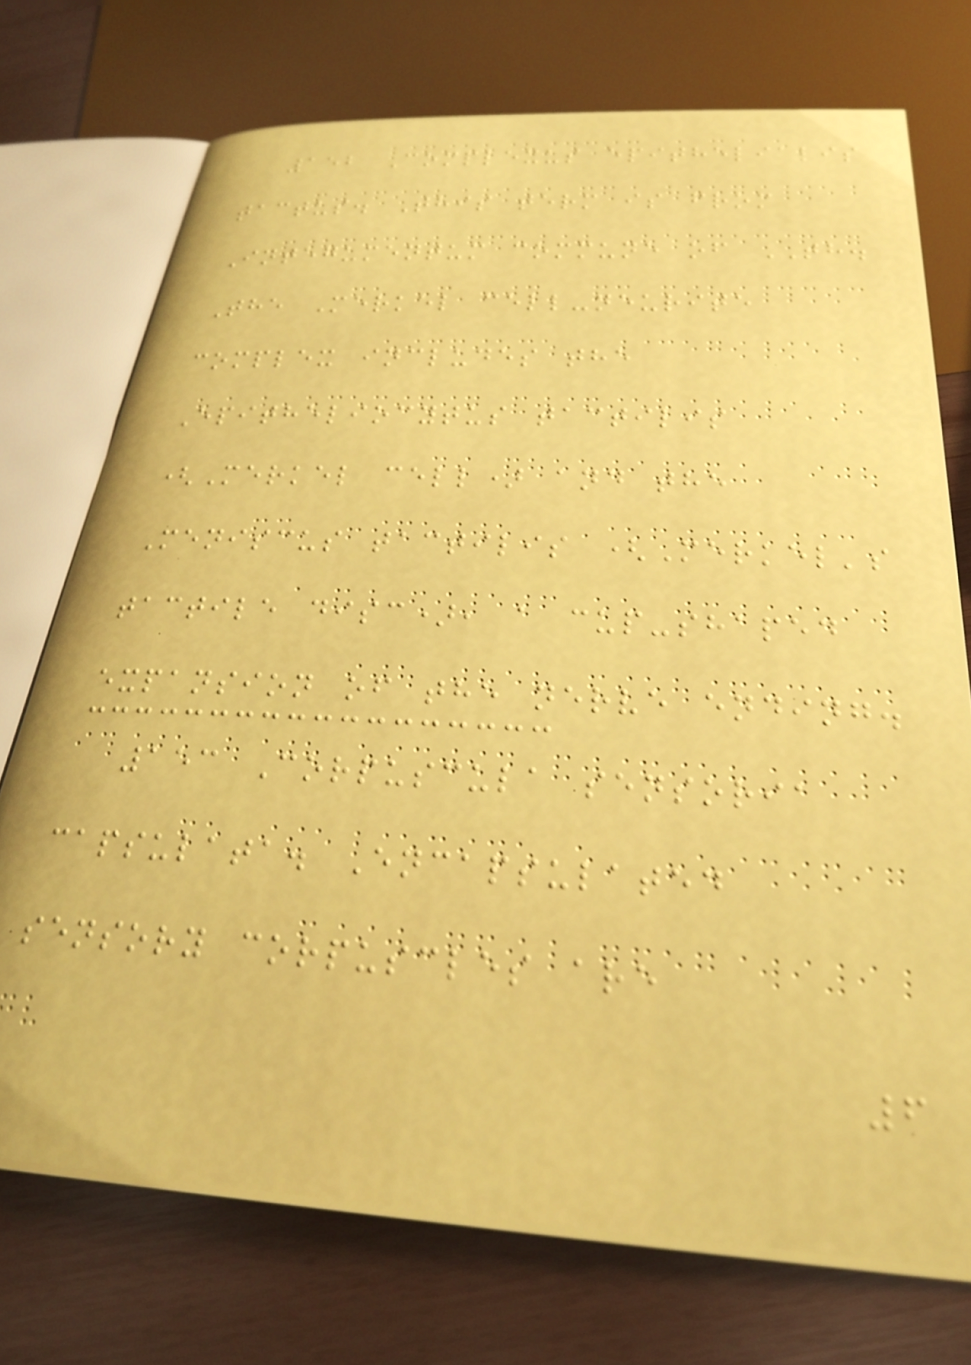152 Complexus epithelialis
tactus. This term is from
Integumentum commune of TH.
The Merkel cell-neurite
complex includes the
Epitheliocytus tactilis
(Merkel cell) and the
Meniscus tactilis (Merkel's
tactile disc), a cup-shaped
expansion of the nerve ending.
153 Corpuscula sensoria
capsulata. Encapsulated
sensory corpuscles are
6
